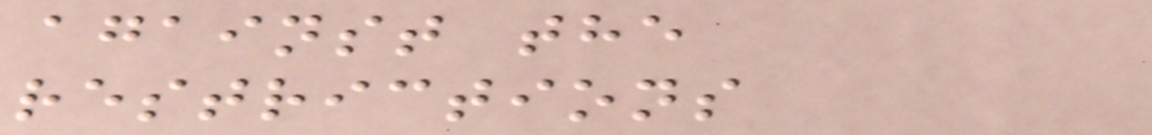against the
restrictions
